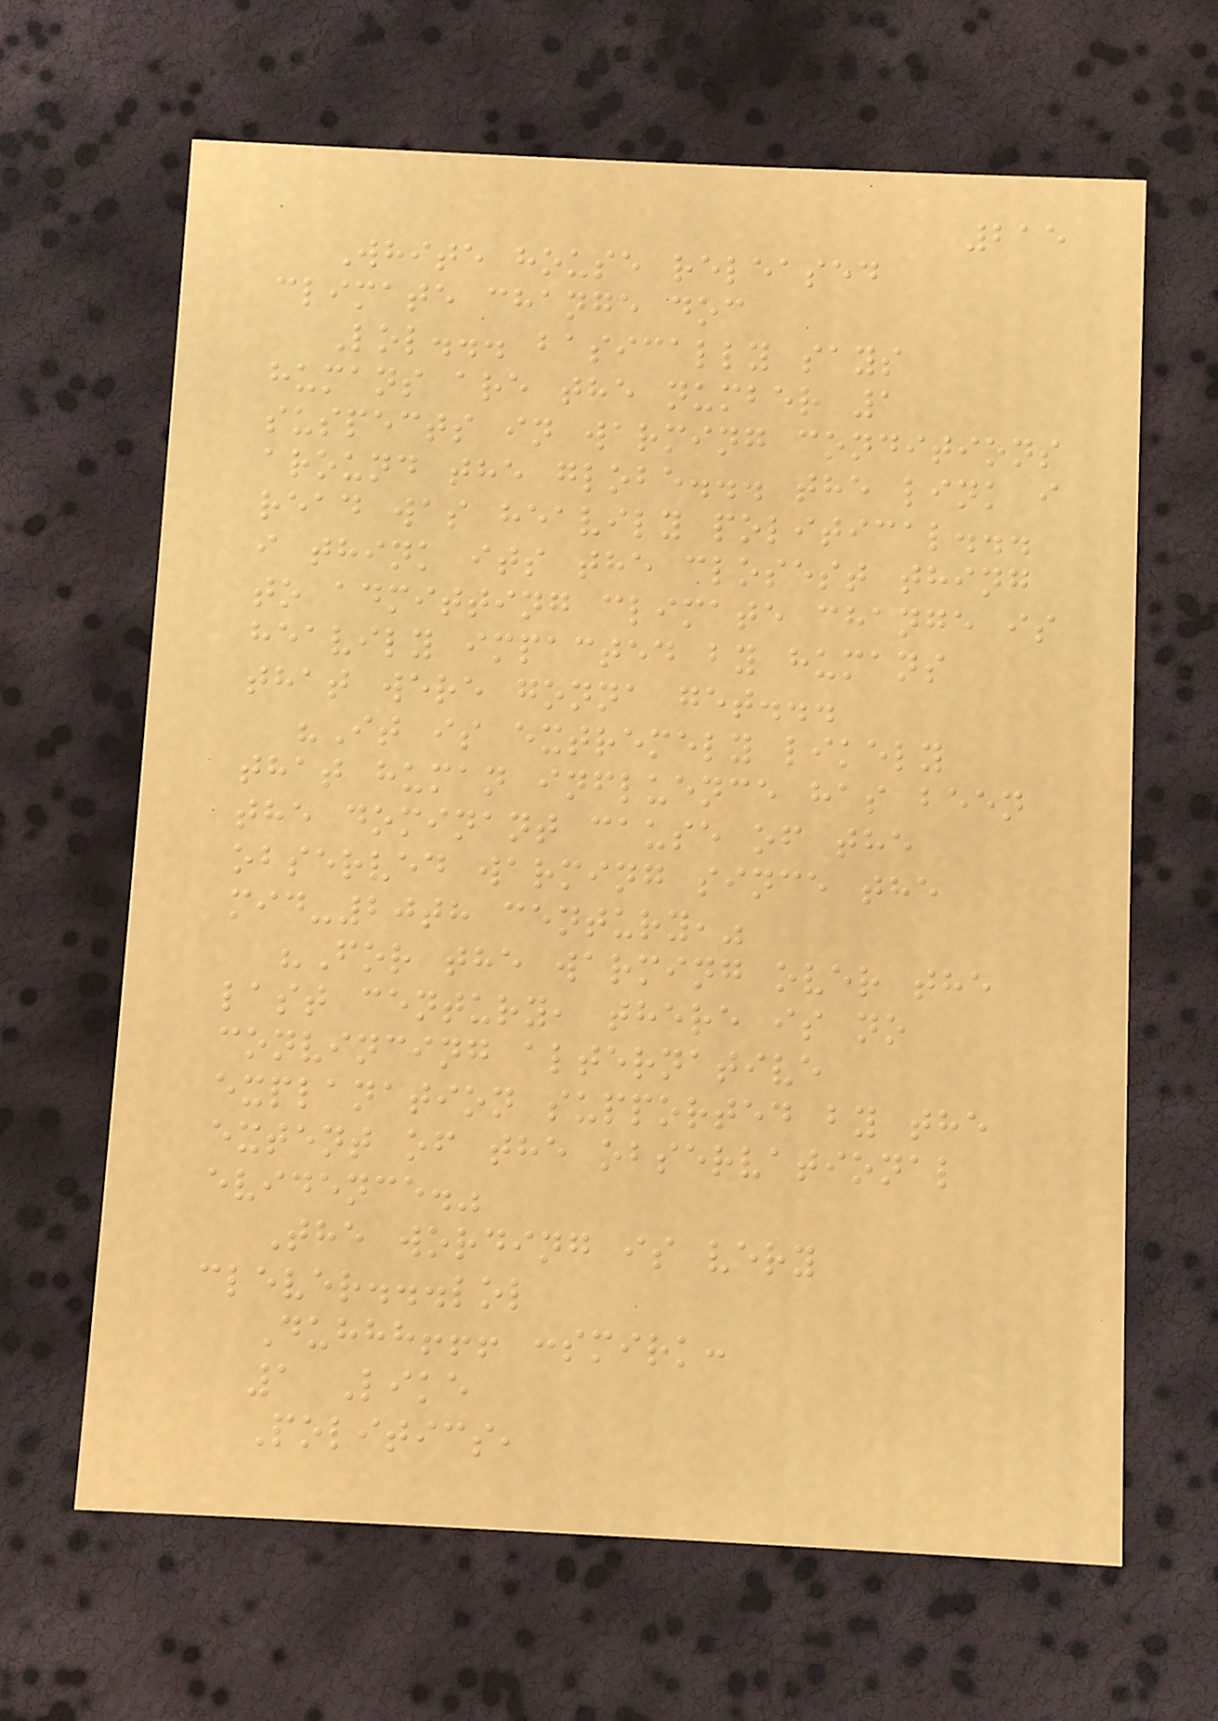215
White house released
climate change doc
Lol... basically says
humans are the number 1
suspects in warming conditions
around the globe... the link i
read was heavily political...
i think its the closest thing
to admitting climate change is
heavily impacted by humans
that were gonna get...
"It is extremely likely
that human influence has been
the dominant cause of the
observed warming since the
mid-20th century,"
"For the warming over the
last century, there is no
convincing alternative
explanation supported by the
extent of the observational
evidence."
The wording is very
clever...lol
Duhhh!!! :smirk:
1 Like
Politics,
